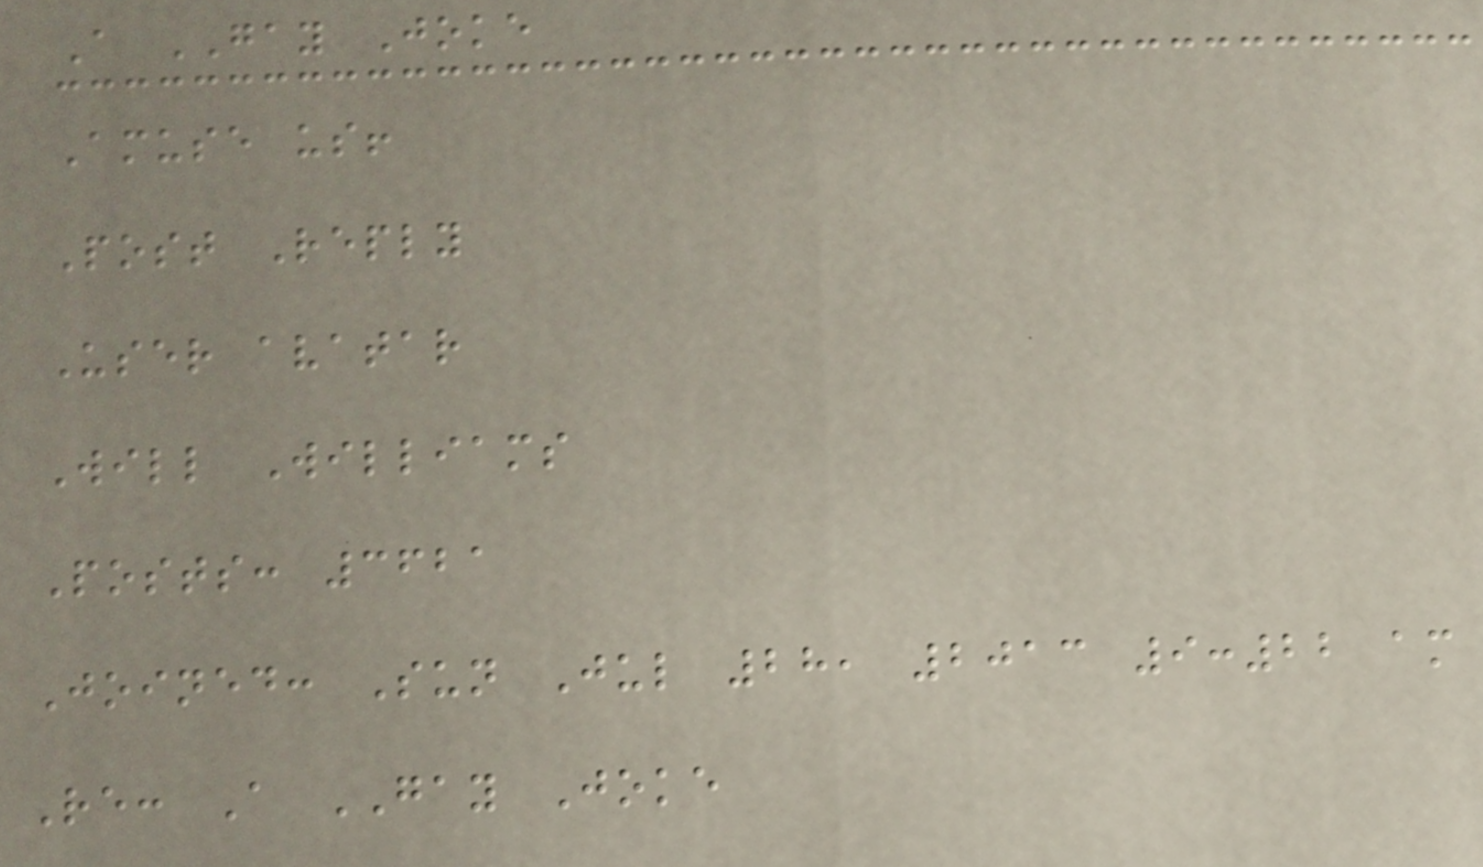A GAY Joke
Amuse us!
Post Reply
User avatar
Will Williams
Posts: 3621
Joined: Sun Jul 28, 2013 9:22 am
Re: A GAY Joke
